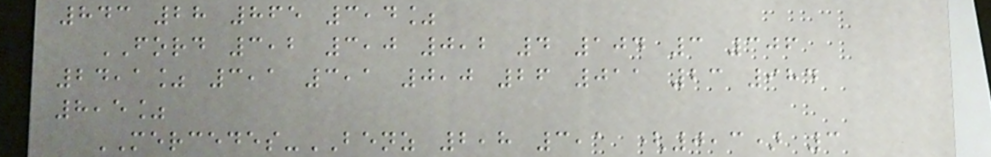843 28 865 3,4%
FORD 3,2 3,0 0,2 4 104 3 306
24,1% 3,1 3,1 0,0 26 011 23 984
8,5%
MERCEDES-BENZ 2,8 3,1 (0,3) 3
